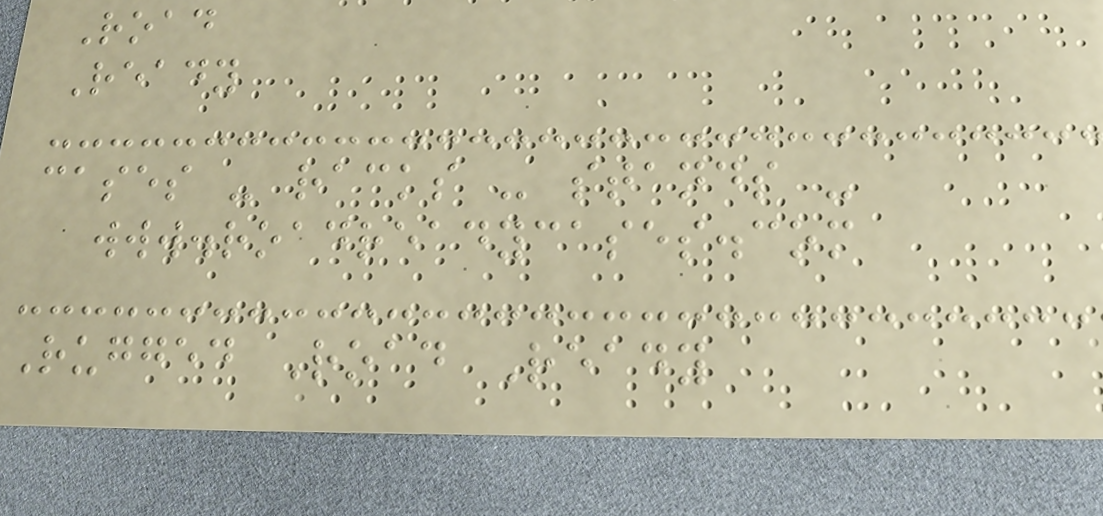Road
Ready
cases - racks - stands -
www.roadreadycases.com
Rugged Road Ready
